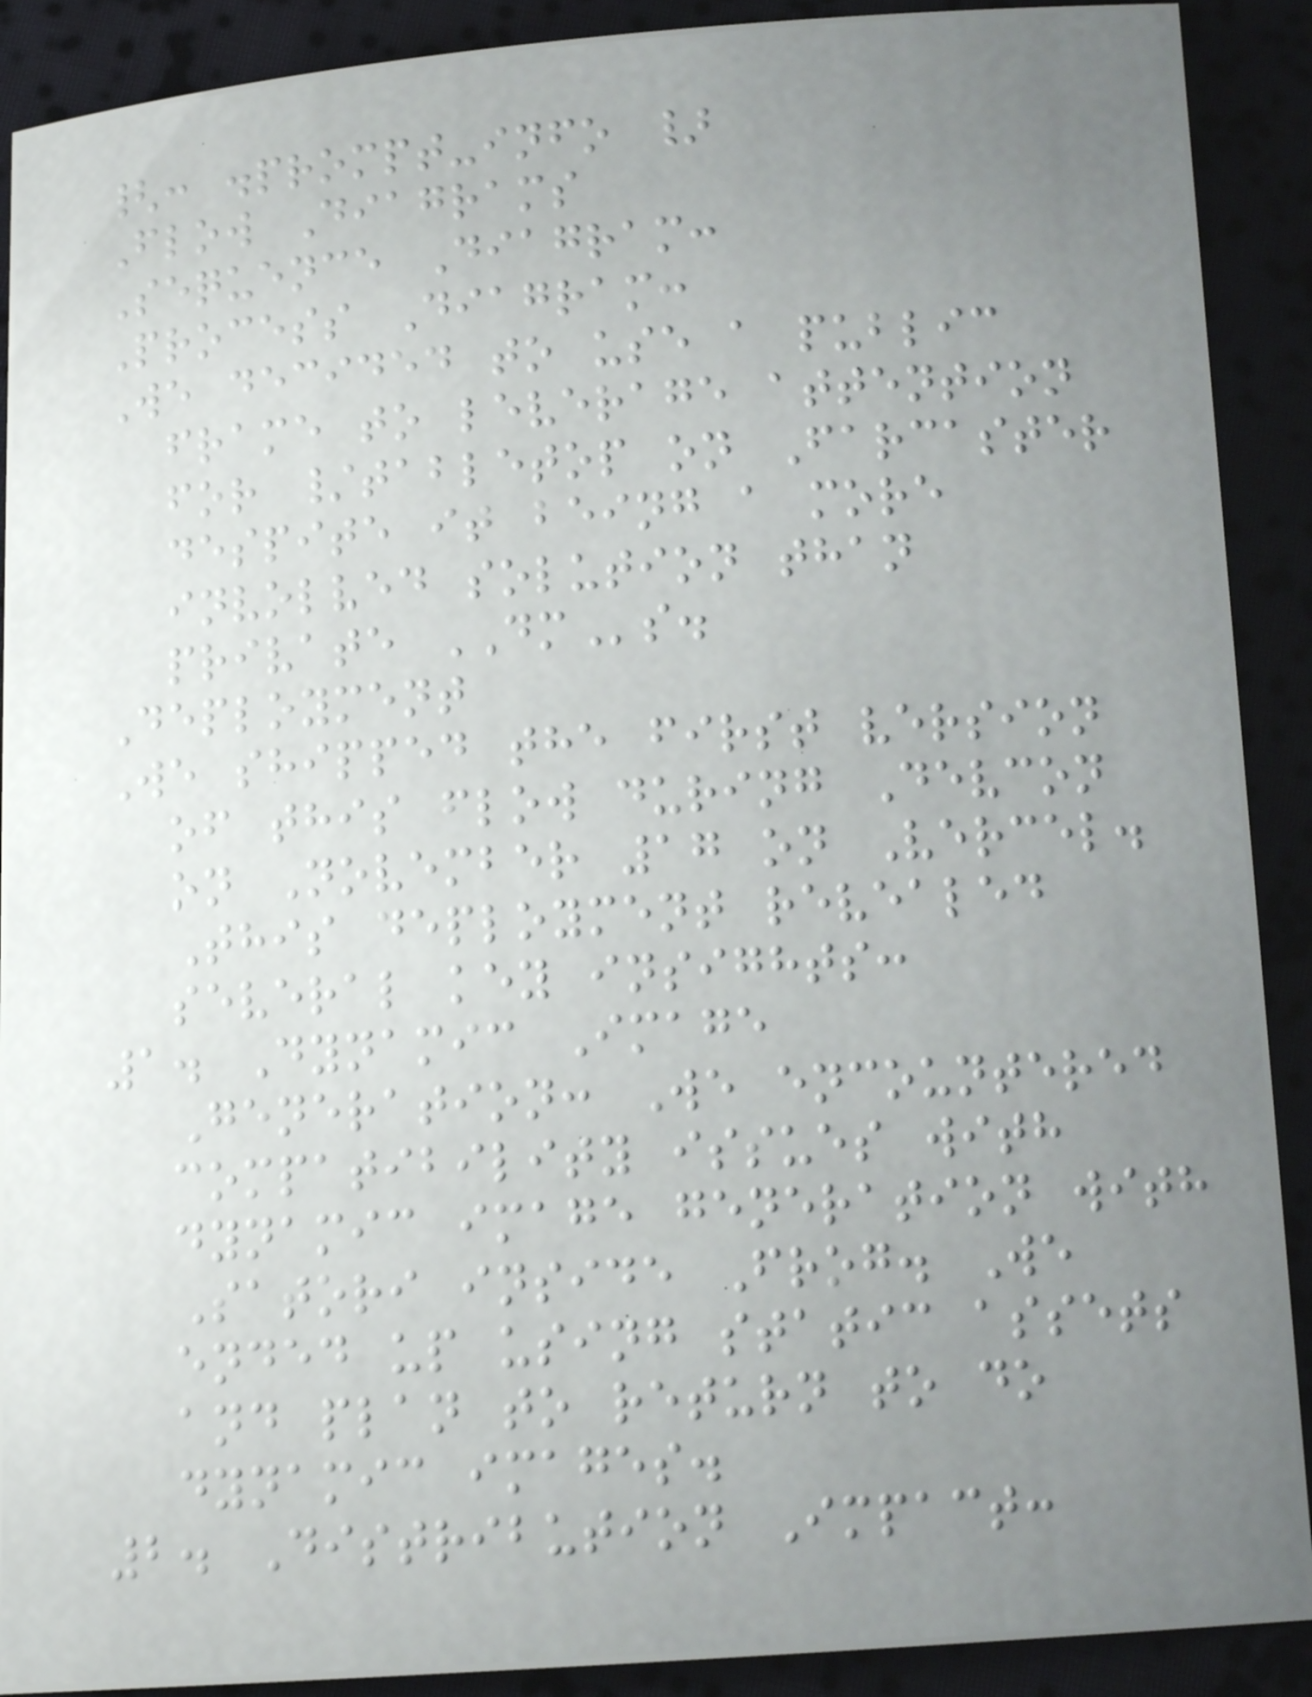{: .prompt-info }
Flow Diagrams
Sequence Diagram:
Process Diagram:
We decided to use a public
frame to leverage attention
for /tabletop on Farcaster
despite it being a more
involved solution than
private DMs.
Deployment
We shipped the first version
of this flow during Devcon
on November 17 on Vercel.
This deployment revealed
several key insights:
1. Dynamic Image
Generation: We encountered
compatibility issues with
dynamic image generation with
Satori inside Frog. We
ended up using static assets
and plan to return to do
dynamic images.
2. Distribution Impact:
